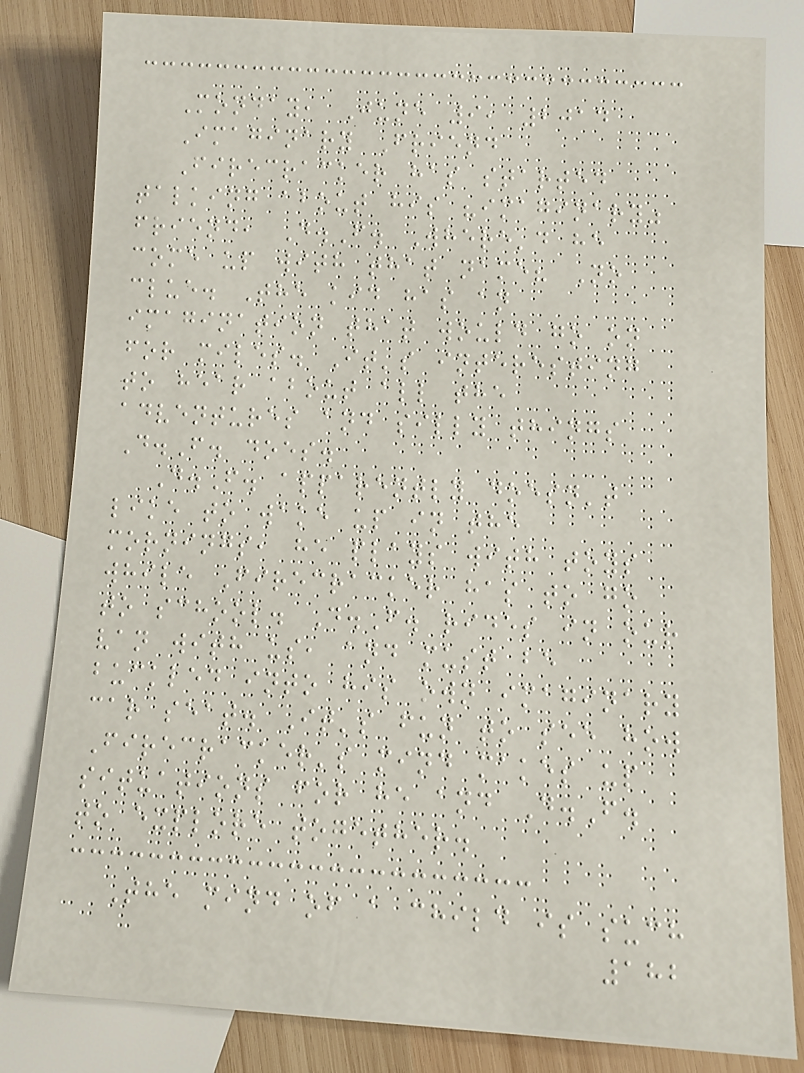Monday, June 9, 2014
Imaginary Friend
Firecracker has started
talking about his "imaginary"
friend, D.F. Where'd he
come up with that name? No
clue. The kid has an
imagination that would go on
for miles. It's interesting
to hear about all the
adventures and silly things
D.F. does.
D.F. apparently doesn't
like to wake up in the
mornings, he plays with toys
while Firecracker has to go
to school. D.F. rides in our
van with us, and must be
buckled into his own imaginary
car seat. It's fun to see how
Firecracker's mind makes up
situations for he and D.F.
to explore together.
The mind of a child is such
182
